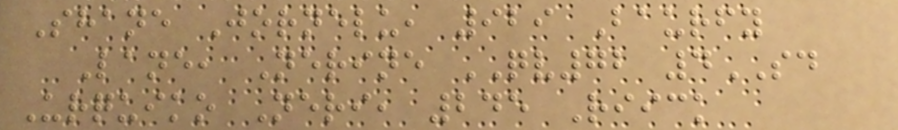Shane Jornelu, 929 Baurfy
Lane, Nerine QV72 4SD
Urquiko Neri, 245 Riick
